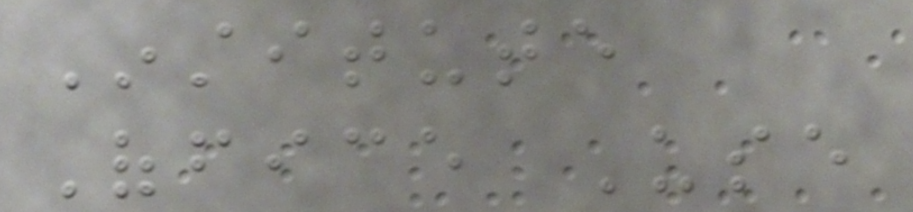Institute
Office Use
